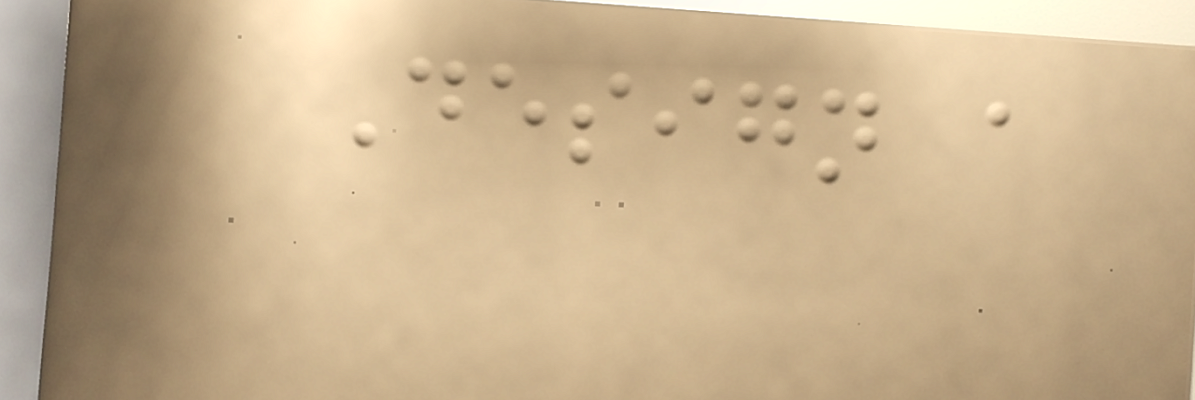Design a
